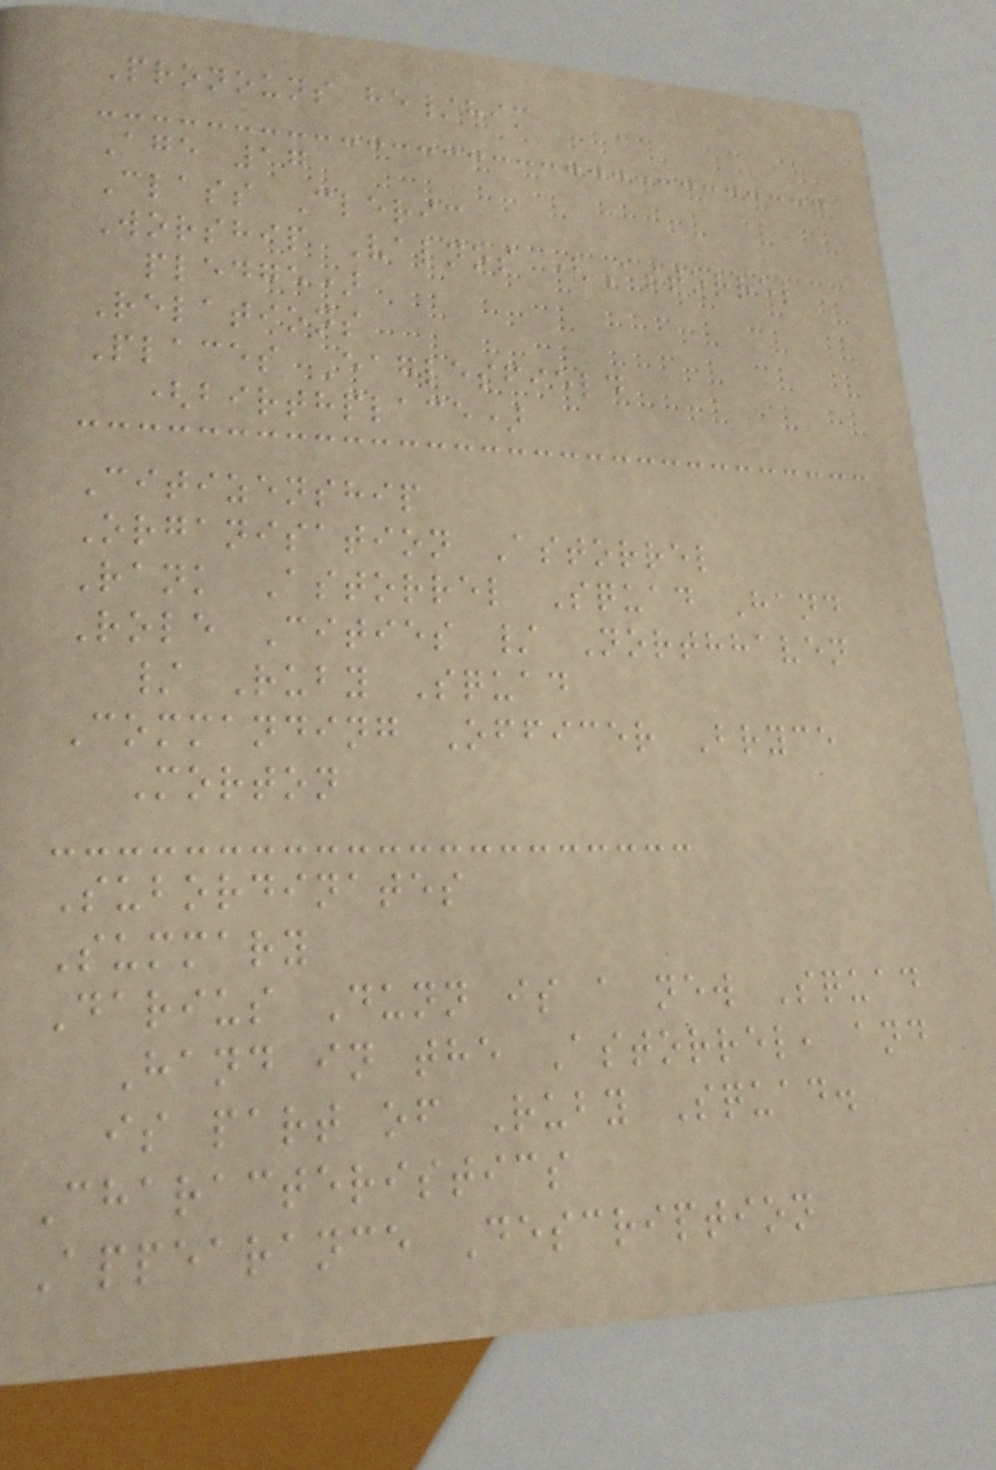Pronouns he/him
Age 17
Class Cleric
Worship Valnos (Astorrel
pledge)
Relations
Places Eaglesfield
(birthplace)
Citizenship
Organisation Astorrel
Rank Astorrel Squad Hand
Role Cities / Northhaven
/ Ruby Squad
Commanding Officer Bryce
Morton
Subordinates
Summary
Darius Dunn is a new Squad
Hand in the Astorrel, and
is part of Ruby Squad.
Characteristics
Appearance Description
